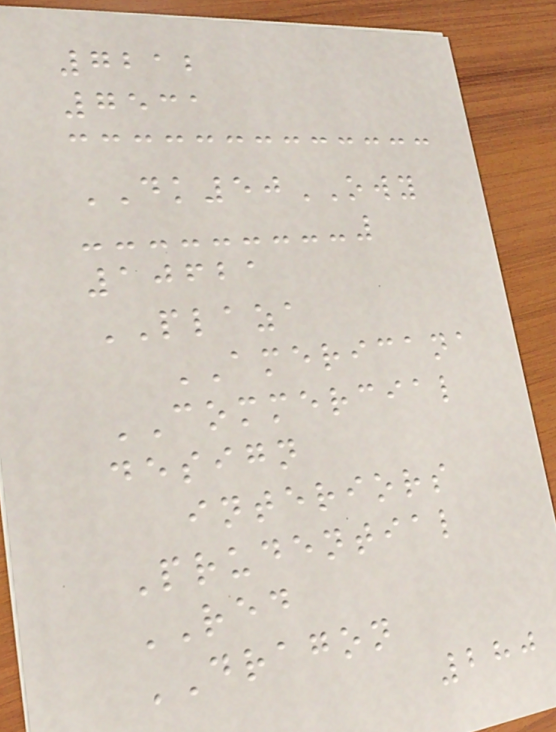7212
7531
DK50OWY
10621
PLAZA
AMERICANA
COMMERCIAL
design
interiors
Prudential
RED
DRAGON
280
